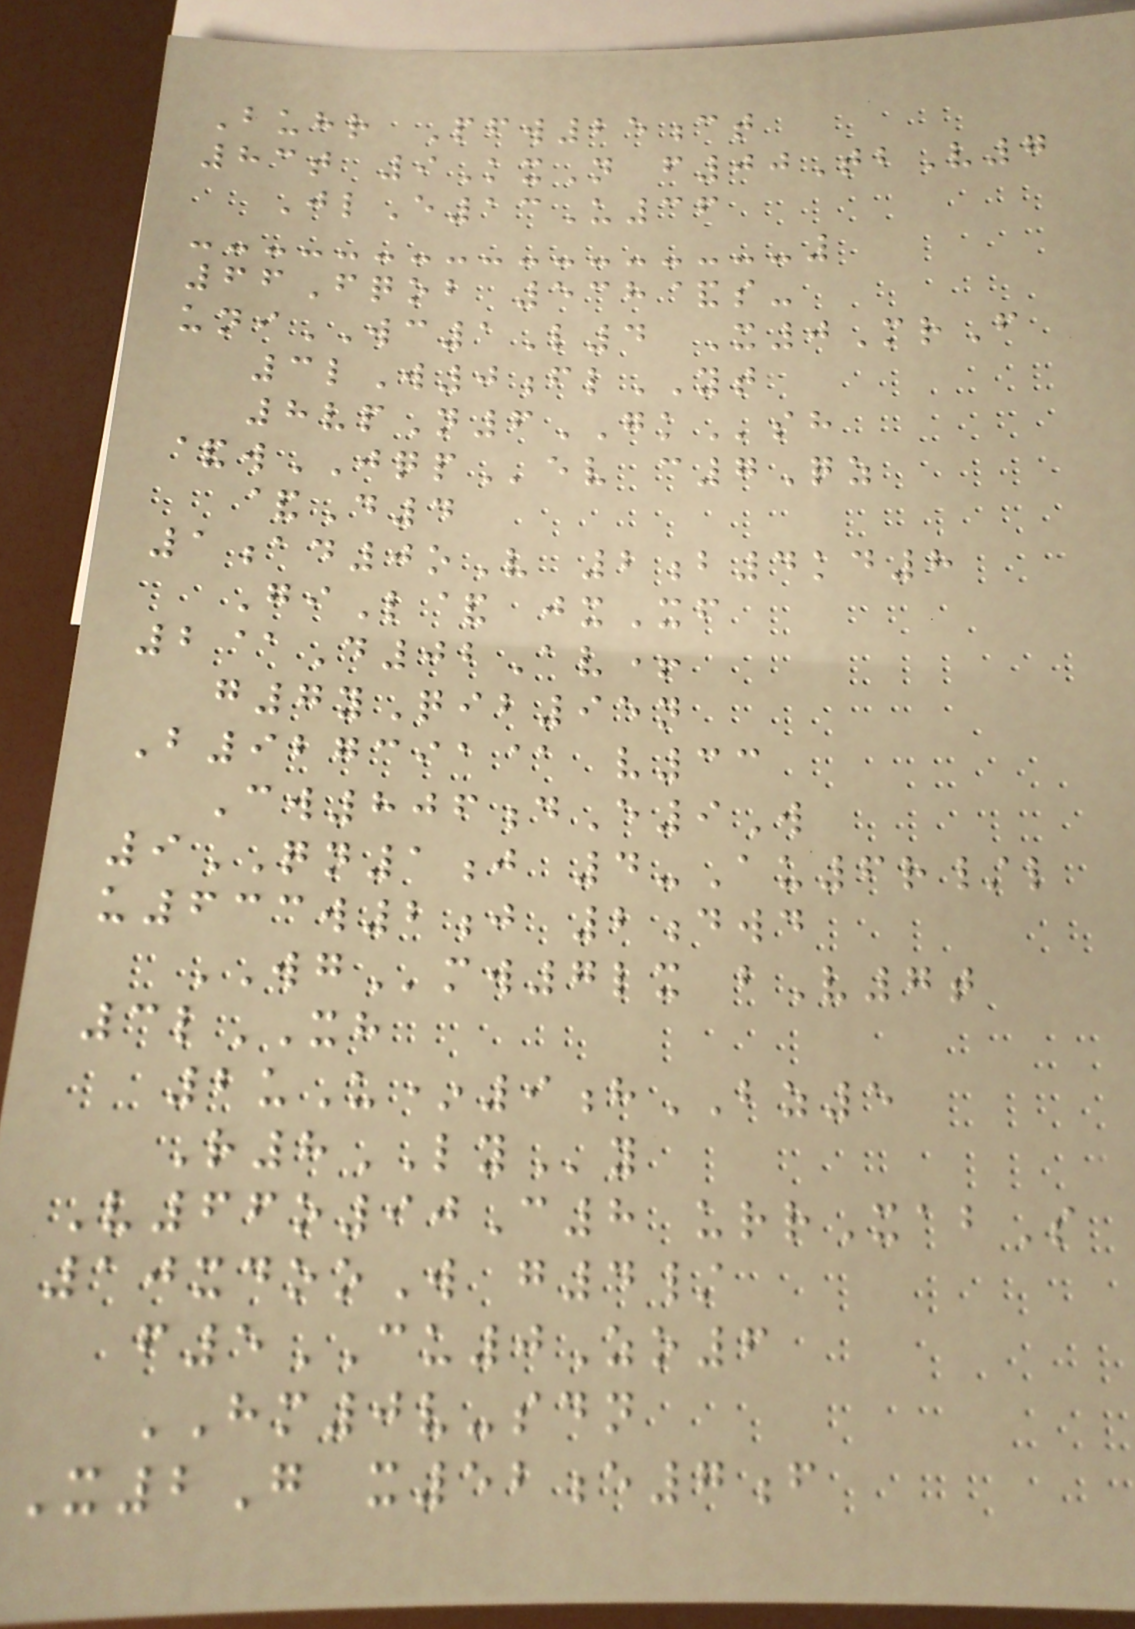Buhr Pfw25ct
83t 9KxN f00TbV7
JlE13U36
66Fqob 538&s-
uniWC1L4 X0MrF
3lW0flYT
8vpN6GKsh
&wJQPev c7Qz
&D4
1ad0oV 2b4kd8
GiL& jxXf
2@D02Av+
g7yQib95n
B927391@ v33
Cw806dE9W
9QN1j 4-Au6r/l
u633w2j 2dwd
WGmw7lx bV7t
3lXH
2uU*9hBZ5
R8LYy
V66o90C8 urrXabS
10xdooW g4/
f5CU0Zo6
HM0v-sdn
X2G x52e7f
